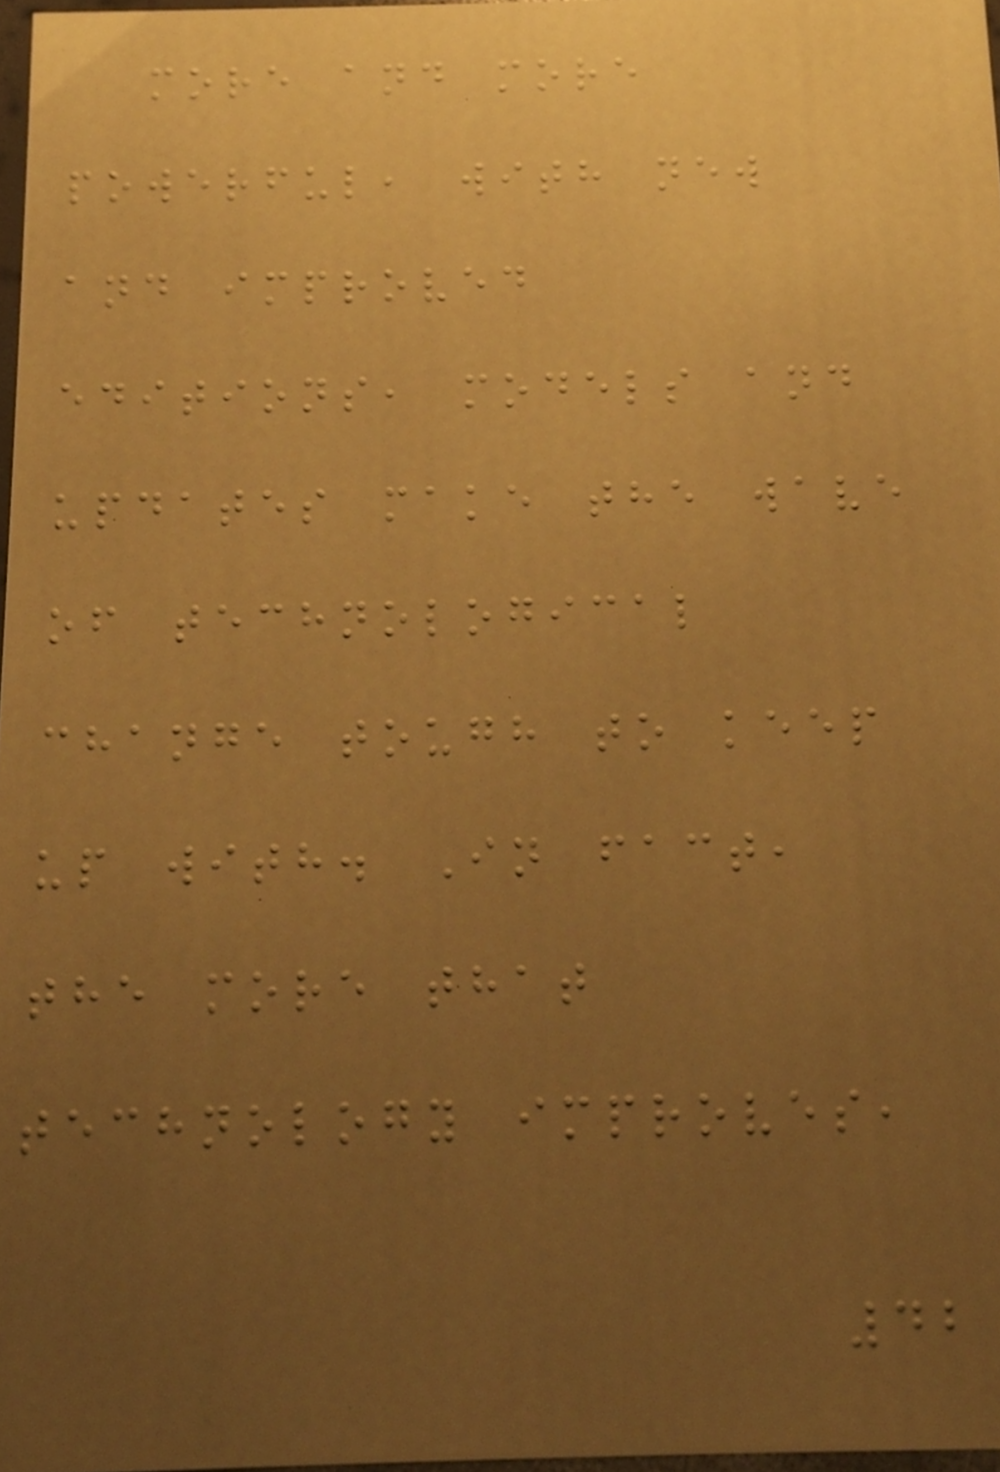more and more
powerful, with new
and improved
editions, models and
updates make the wave
of technological
change tough to keep
up with. In fact,
the more that
technology improves,
42
